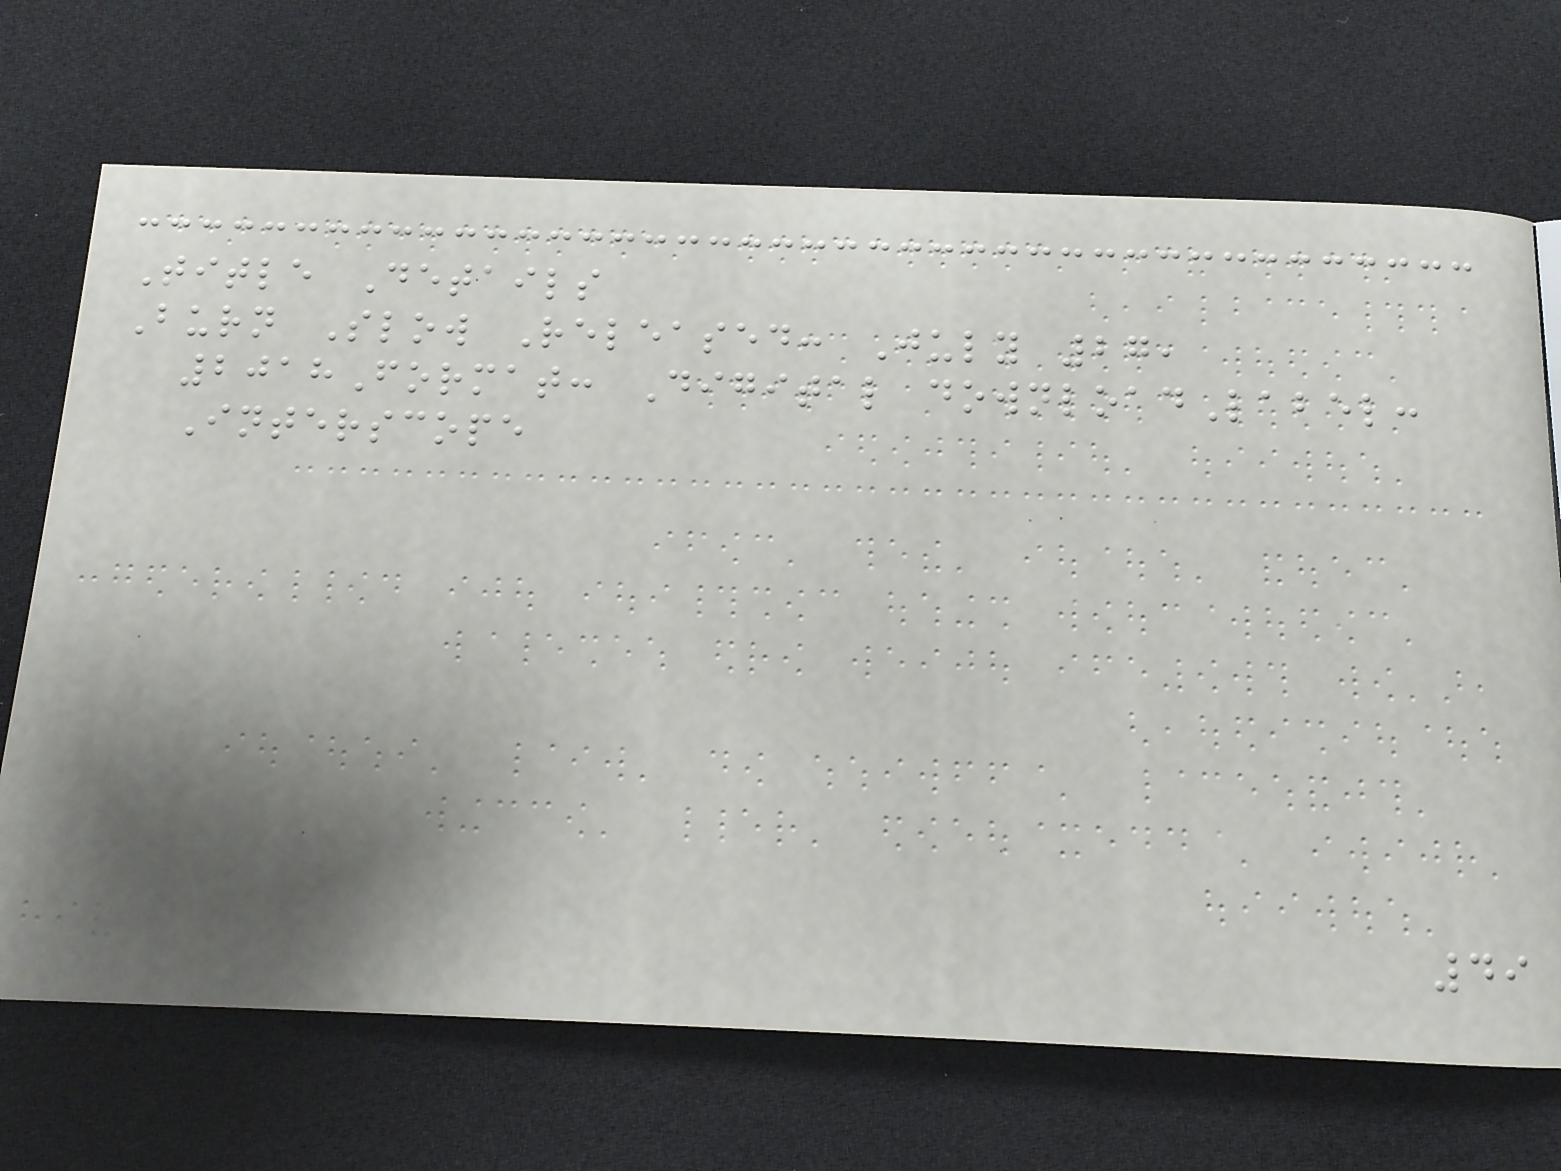Title Details
Burn Slow Released: July 27,
2018Format: Digital downloadLabel:
Interscope
49
